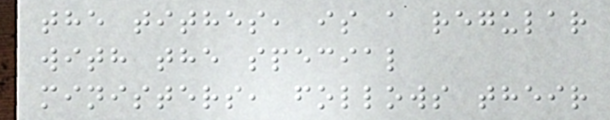the tithes, is a regular
with the special
ministers, follows their
